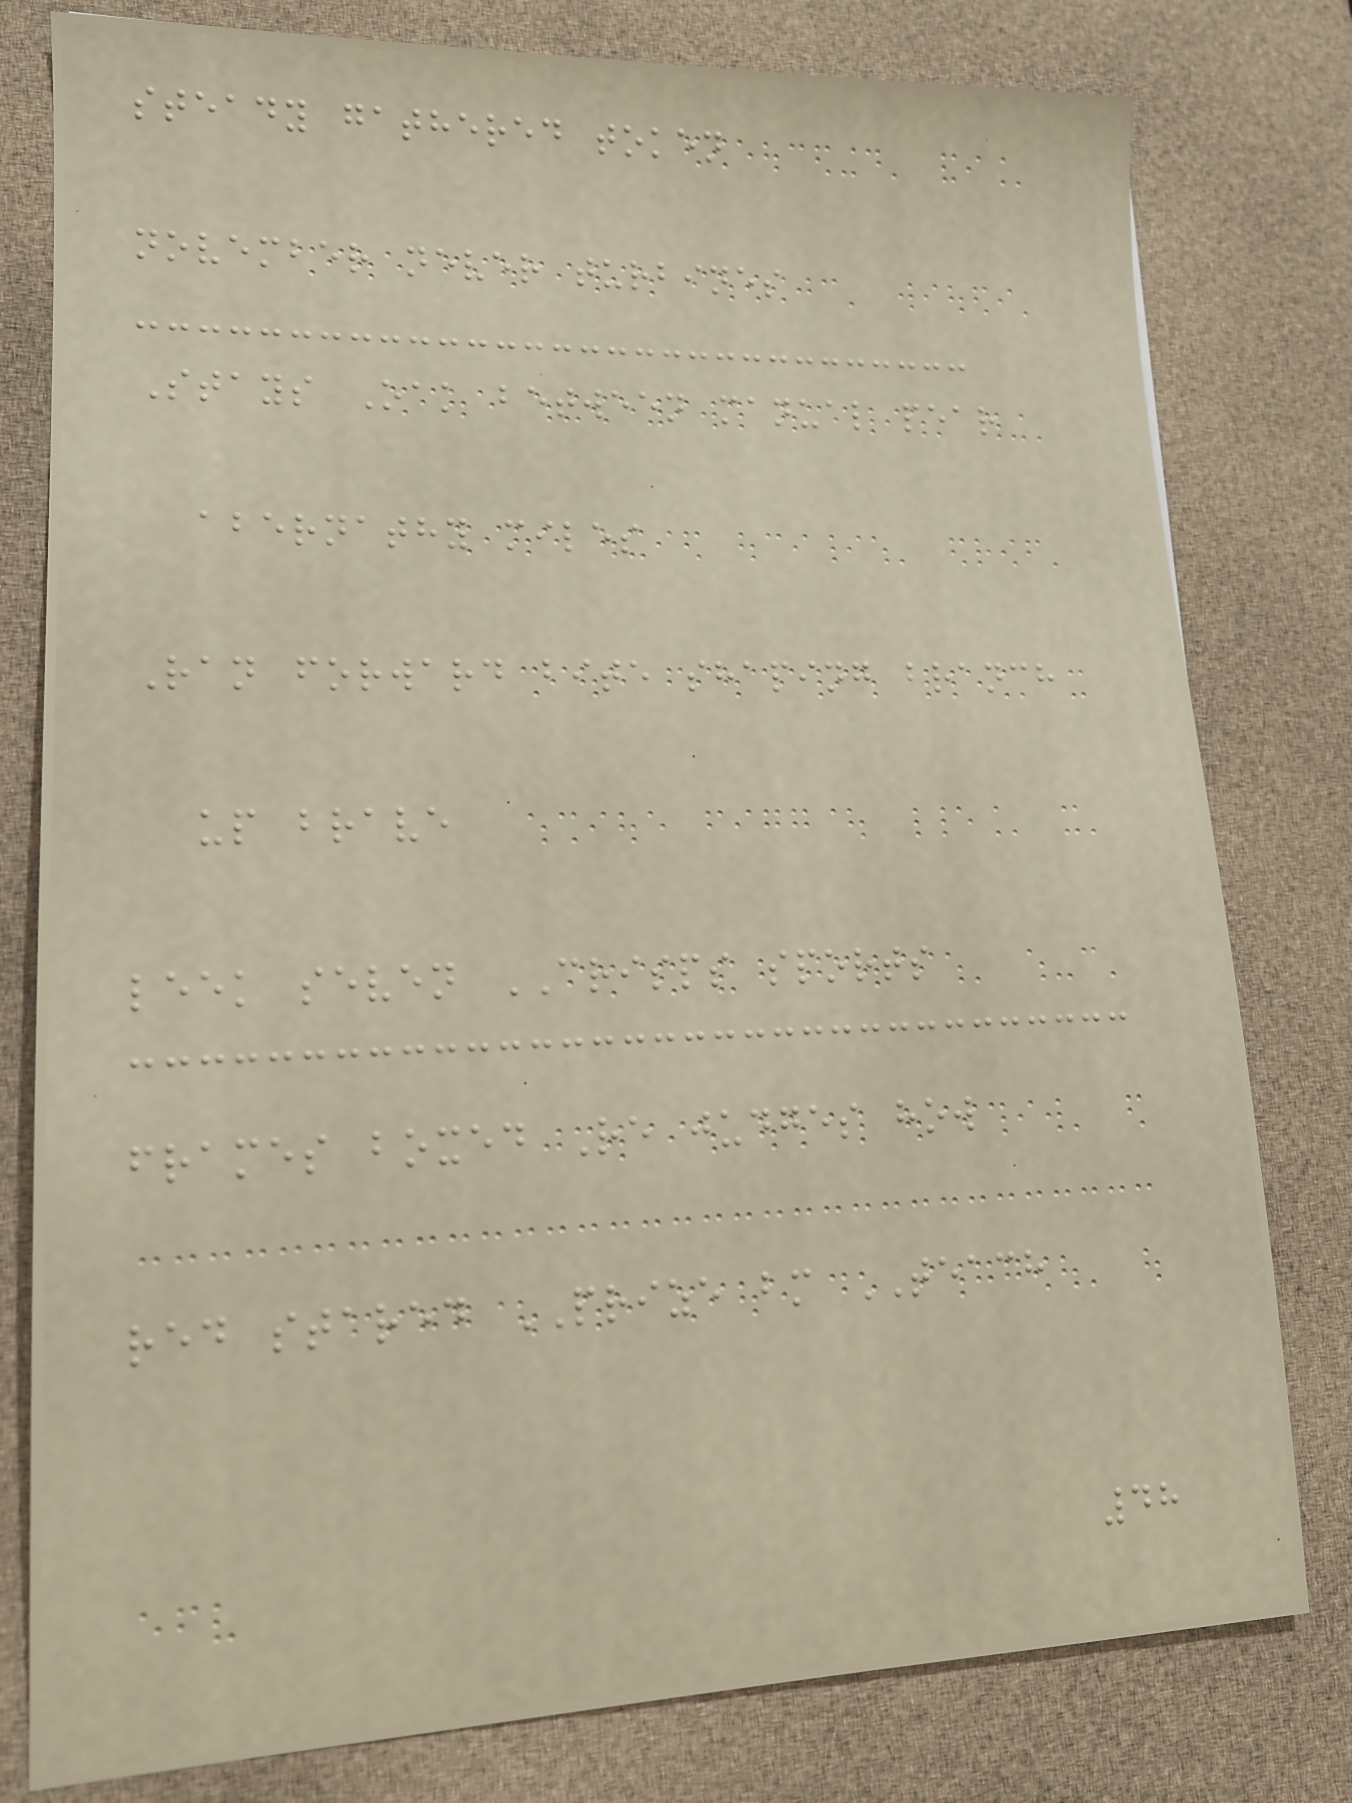steady gathered token
november never turbines
Stays Oak between manual pear
abernathy miles
Ran forward bite shaping branch
up brave
leek seven CRISPS sports
frames boxed Re judges how
red stared PRIZE bm TEACH
48
